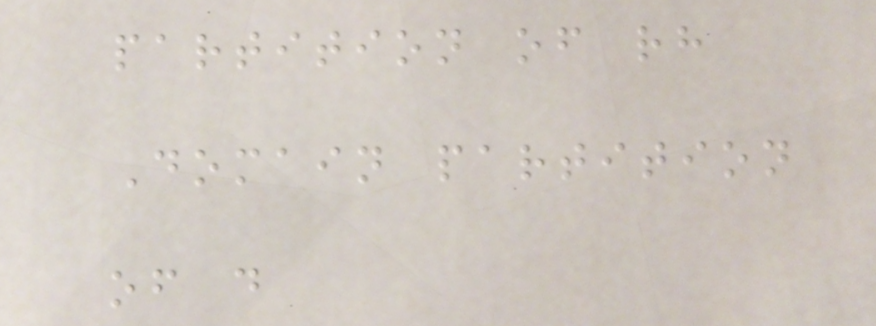partition of rh
Domain partition
of d
